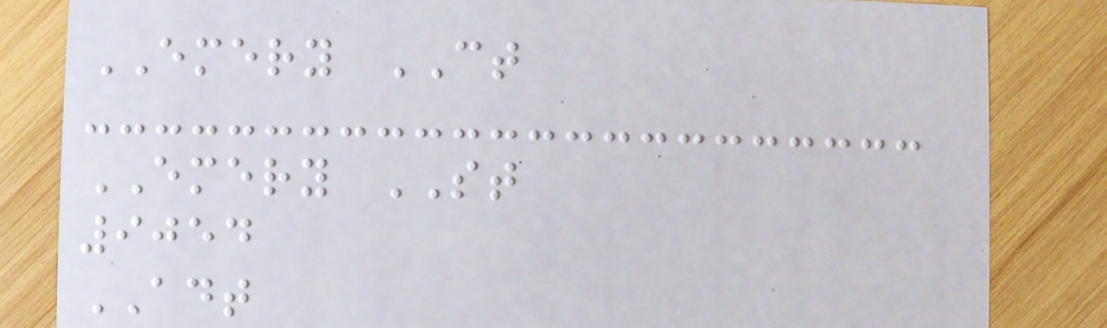EMERY CT
EMERY ST
9054
ADT
